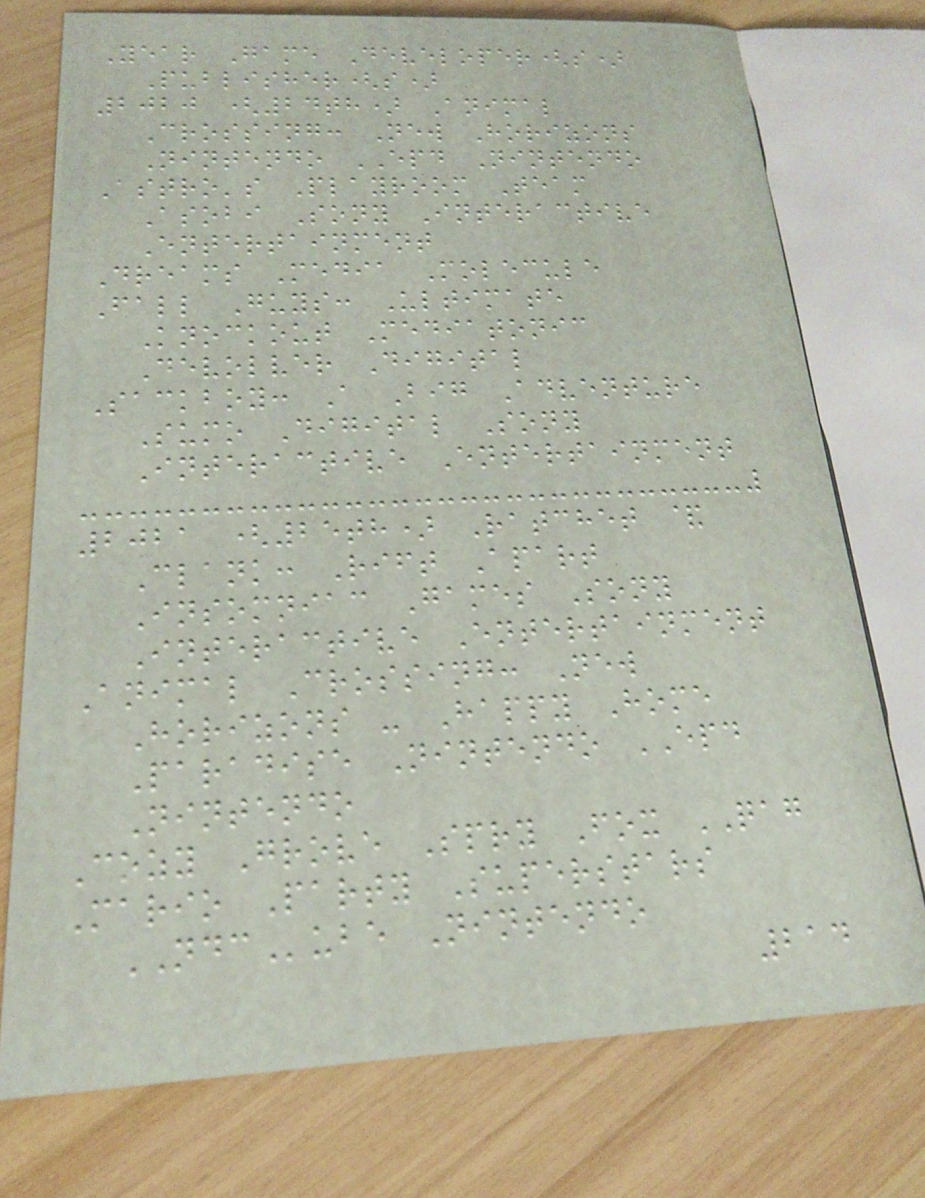Year Game Developer(s)
Publisher(s)
2020 (24th) Animal
Crossing: New Horizons
Nintendo EPD Nintendo
Astro's Playroom Team
Asobi Sony Interactive
Entertainment
Dreams Media Molecule
Fall Guys: Ultimate
Knockout Mediatonic
Devolver Digital
Sackboy: A Big Adventure
Sumo Digital Sony
Interactive Entertainment
2021 (25th) Ratchet &
Clank: Rift Apart
Insomniac Games Sony
Interactive Entertainment
Animal Crossing: New
Horizons - Happy Home
Paradise Nintendo EPD
Nintendo
Cozy Grove Spry Fox QAG
Mario Party Superstars
NDCube Nintendo
214
